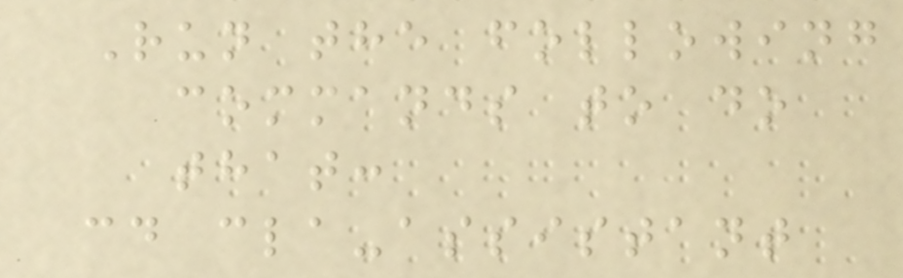Run the following
commands to do
that:
cd cla-assistant
